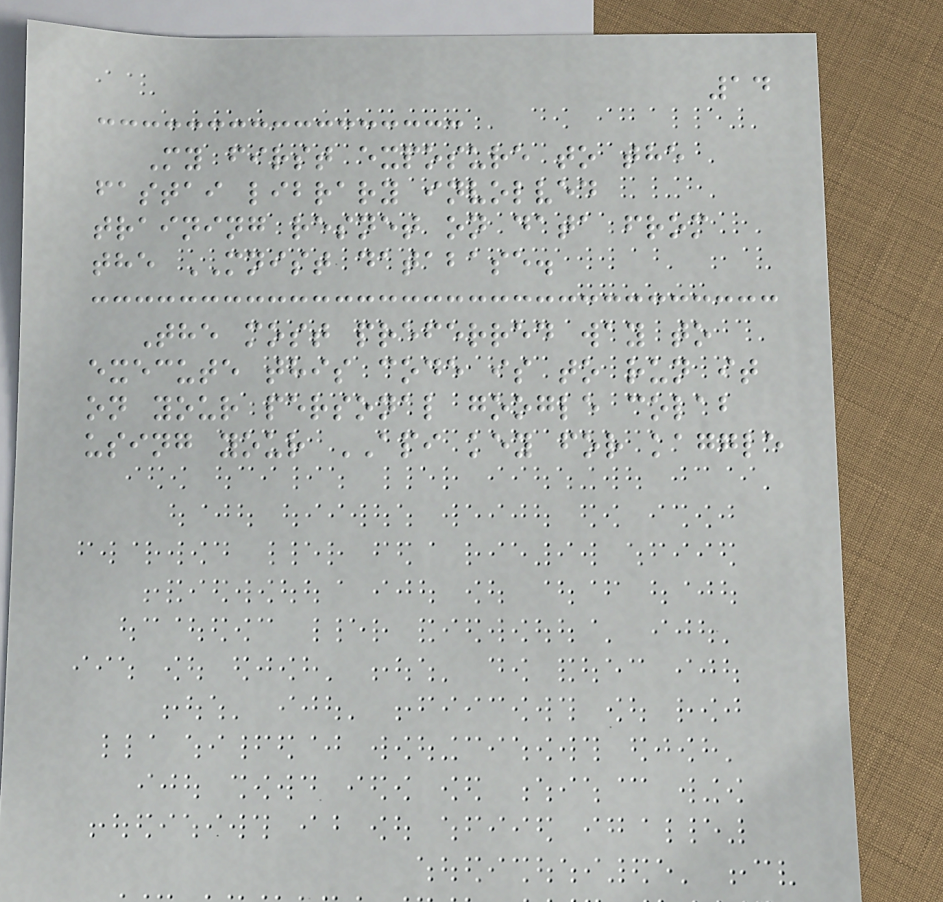14
My first exposure to the
fastai library involved
training resnet on data from
the MNIST database.
The most preferred way to
execute this code is to run it
on your personal google colab
using your API key for kaggle
